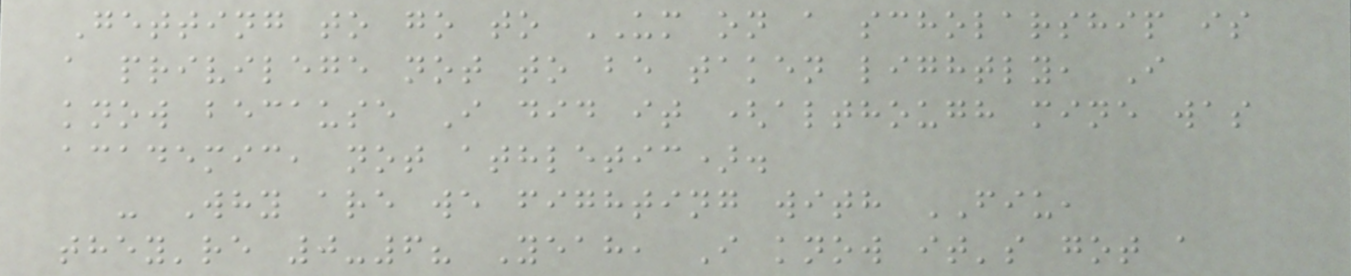Getting to go to UM on a scholarship is
a privilege not to be taken lightly, I
know because I did it (although mine was
academic, not athletic).
- Why are we fighting with FIU,
they're 0-6? Yeah, I know it's got a
